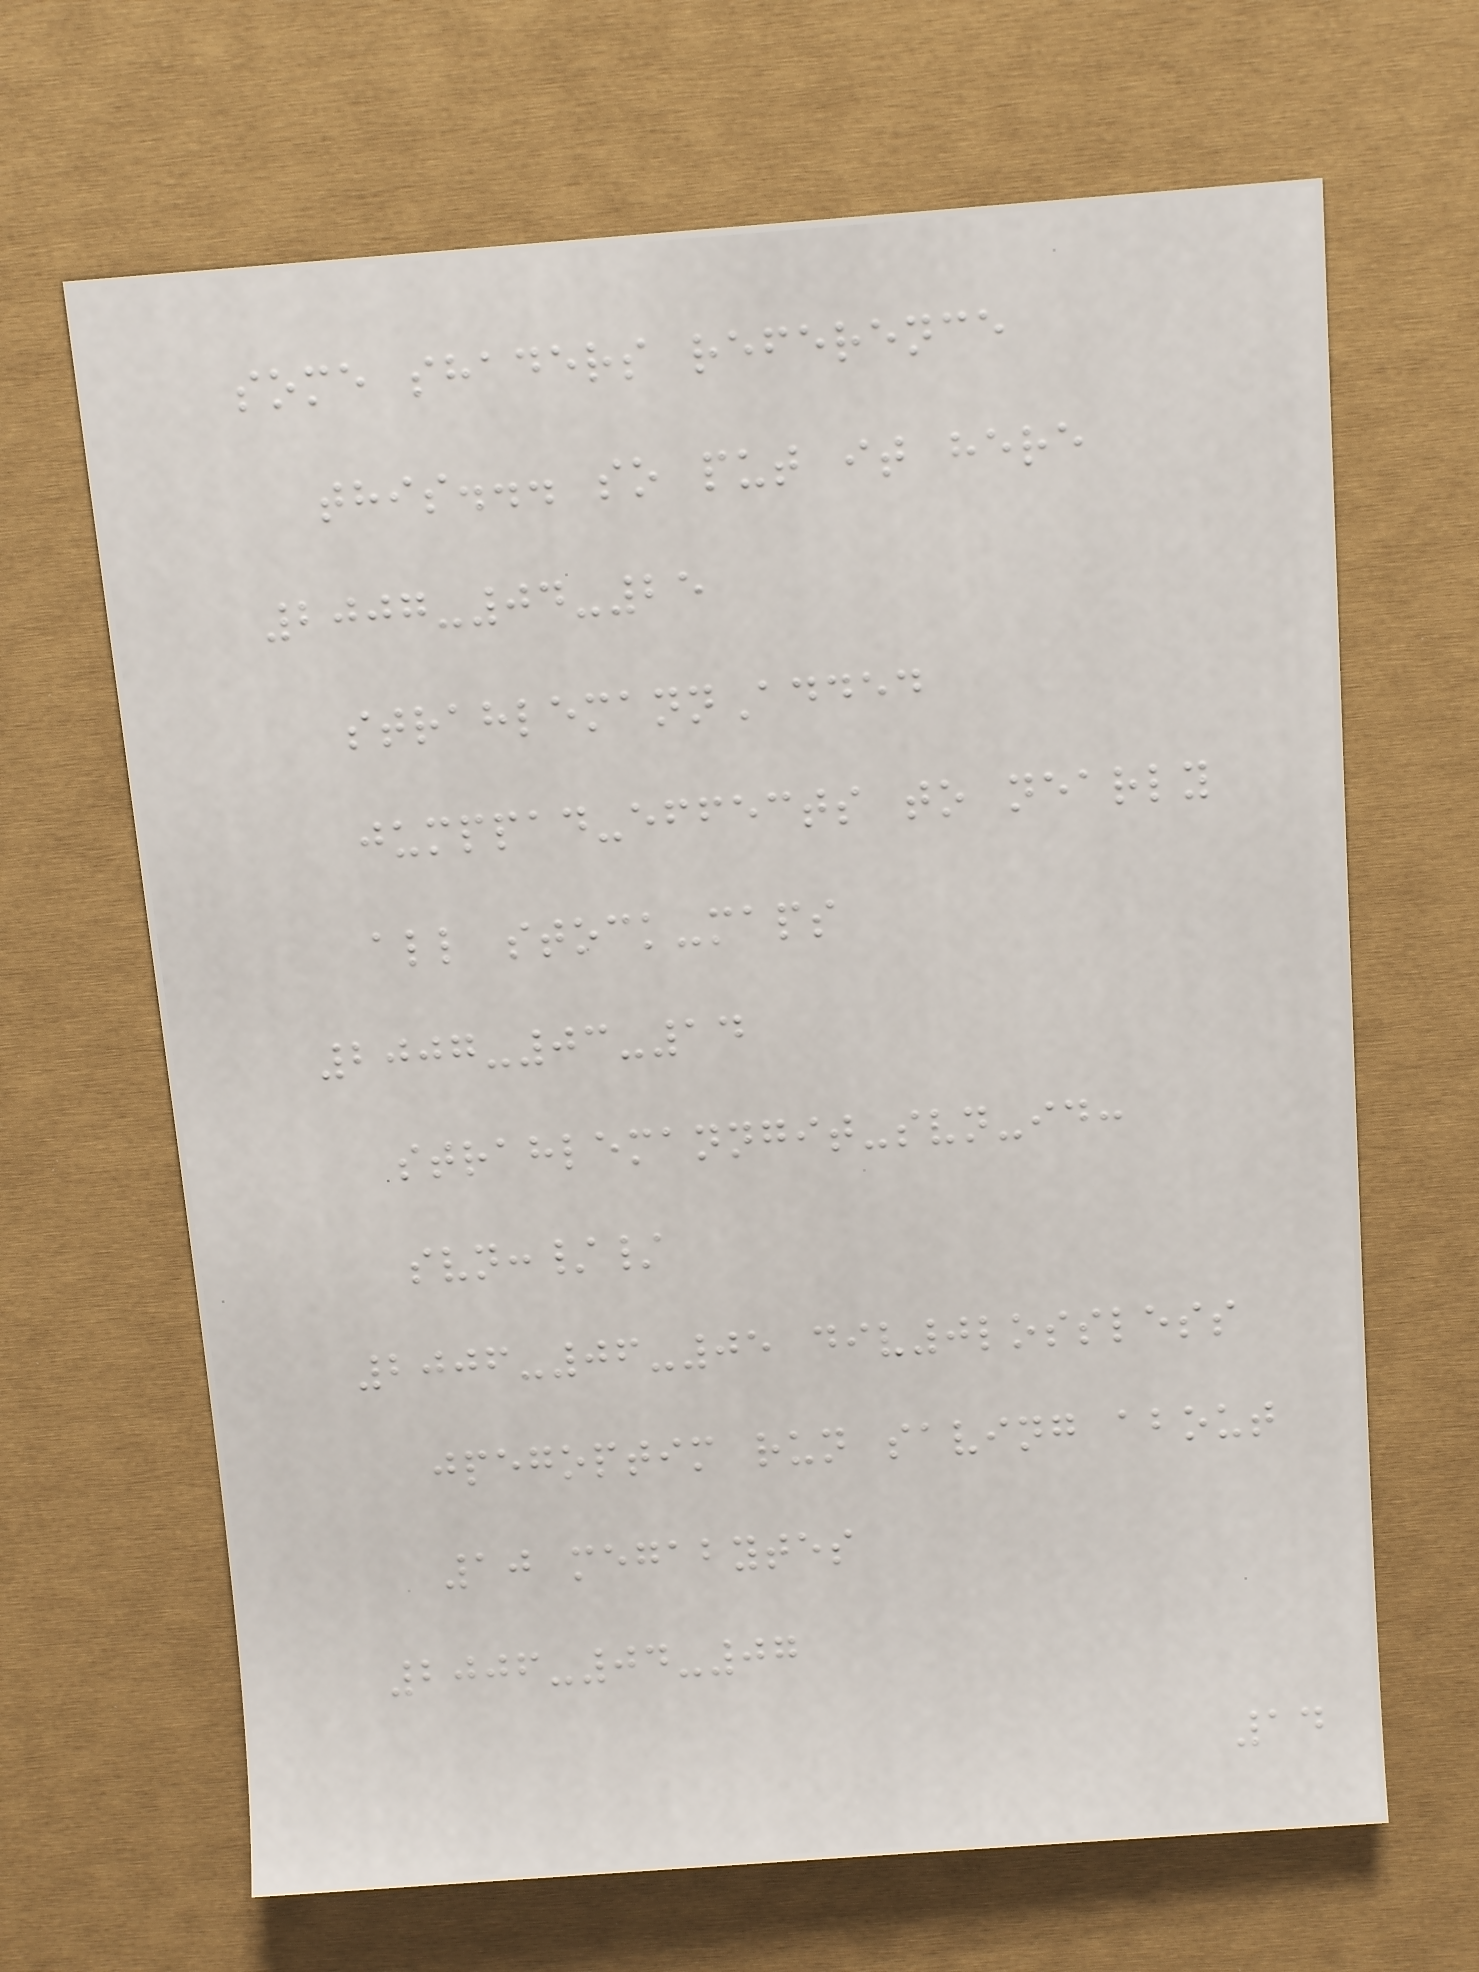some shaders reference
this... so put it here
2007-04-25
strahlemannAdded
jumppad-effects to nearly
all stock-maps
2007-03-14
strahlemanngit-svn-id:
svn://
2006-06-05 div0lossless
jpegoptim run saving about
10 megabytes
2006-04-07
14
